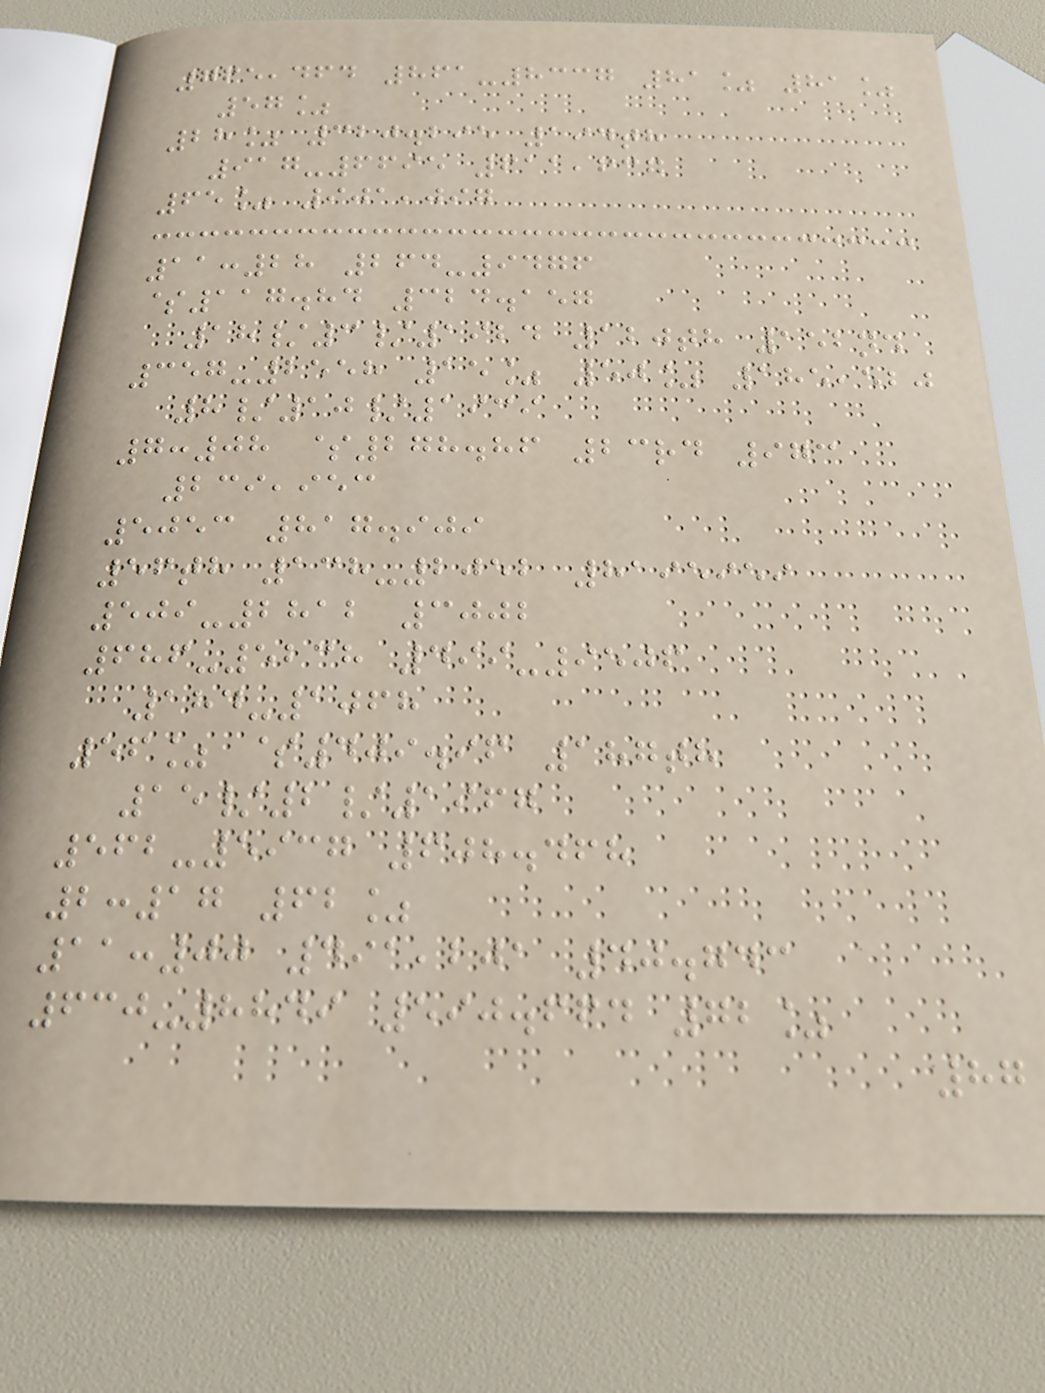765,464 861-8337 81% 81%
57%
28% 320.295 194th
917-6695 611,637
65% 901,097
11:28 264-9476
$117.84 324.157
18/3/1924 120th 152nd
357-2558 15% 50% 185,520
8/10/1939
7:08 $278.86 23rd 973
239,953
5053 817.909
56th 138-2052 8195959
509-2812 3002
686-5238 499-9506
184-1068
56% $409.96 187th
15/2/1967
562-5937 608.468
2:17 62%
11:00 491,201 40.743
630-8849 590.664 72%
87
